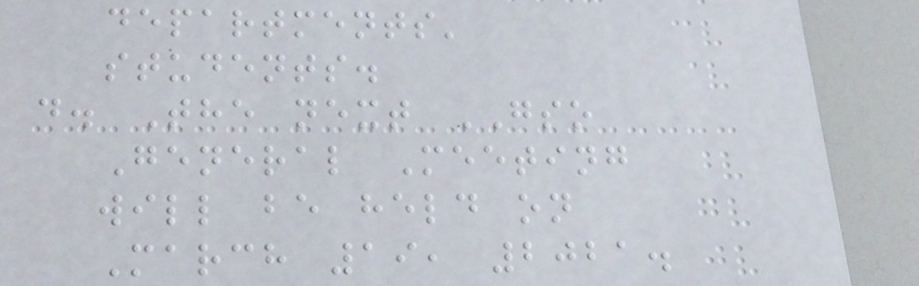departments'
students.
d. The next GSO
General Meeting
will be held on
March 19, 2021.
